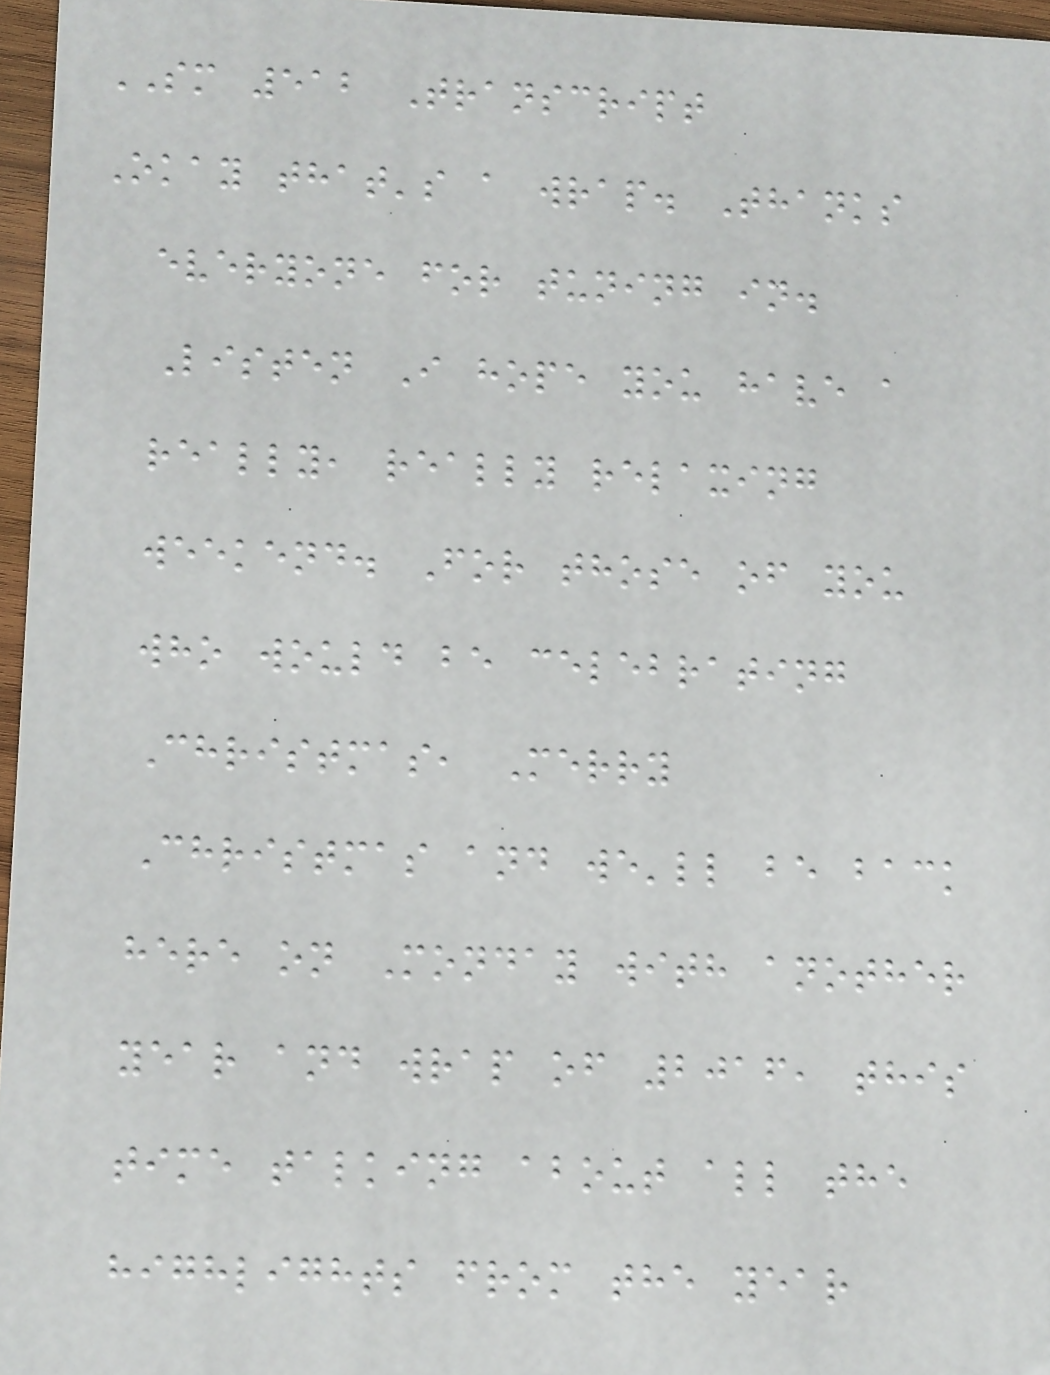SM 512 Transcript
Okay that's a wrap. Thanks
everyone for tuning in.
Listen I hope you have a
really, really relaxing
weekend. For those of you
who would be celebrating
Christmas, Merry
Christmas and we'll be back
here on Monday with another
year and wrap of 2016, this
time talking about all the
highlights from the year
